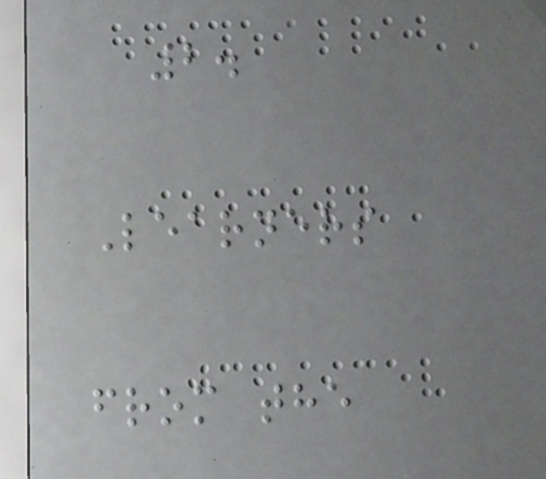2.
Learners
from the
